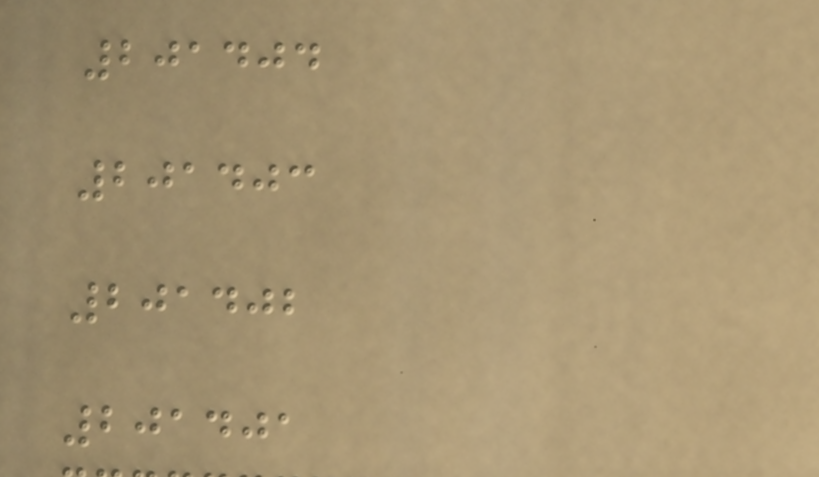201404
201403
201402
201401
